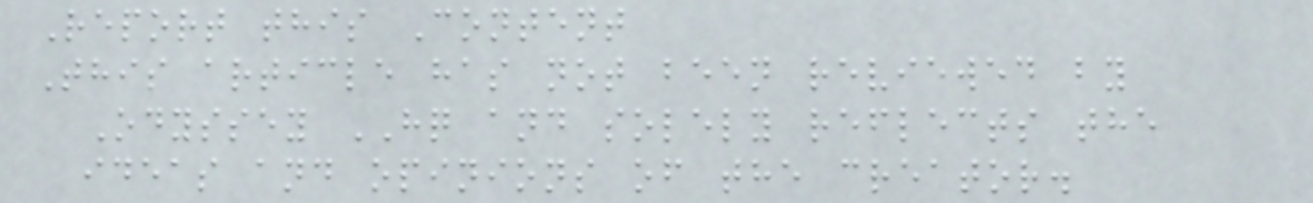Report this Content
This article has not been reviewed by
Odyssey HQ and solely reflects the
ideas and opinions of the creator.
